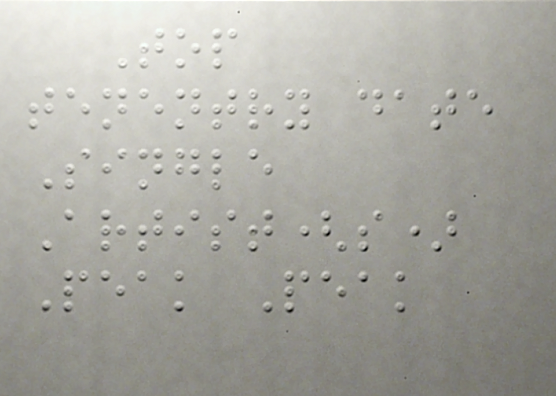Top
tenentry date
Single
Artist(s)
Peak Peak
